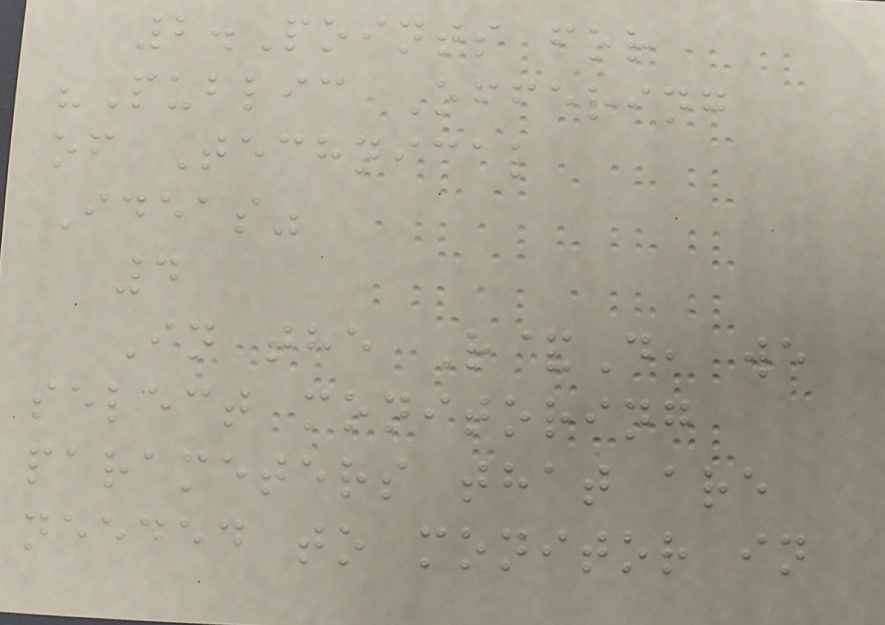2.Points for
"Public Offering
of Technical
Ideas"
4
In the R&D, we
select monitoring
parameters that are
needed to monitor in
